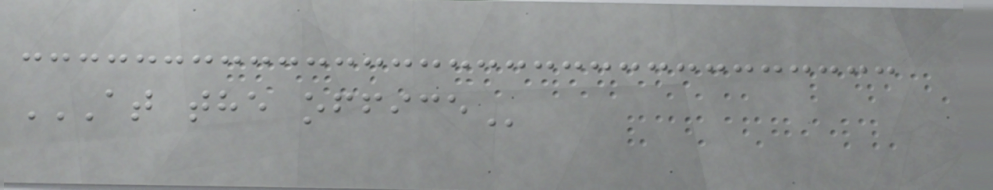AT THE OFFICE
